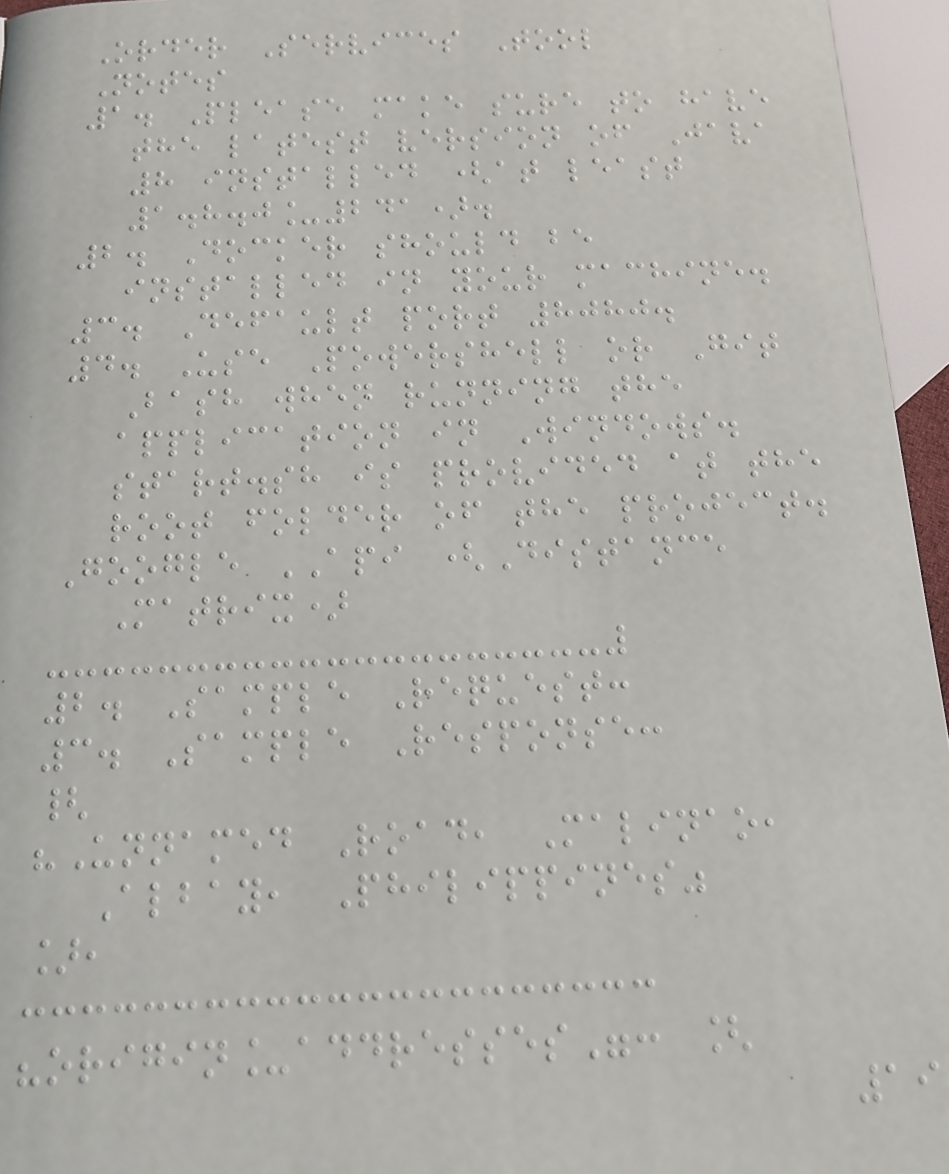Order Services Tool
Notes
1. Please make sure to have
the latest version of Java
8 installed (at least
1.8.0_241).
2. Docker should be
installed in your machine.
3. Default port 8080.
4. Use Powershell or Git
Bash when running the
application in Windows.
start.sh is provided at the
root folder of the project.
Google API (Distance
Matrix)
2. Sample Request:
3. Sample Response:
{
"Unnamed Road, Malinao,
Albay, Philippines"
],
"origin_addresses": [
19
